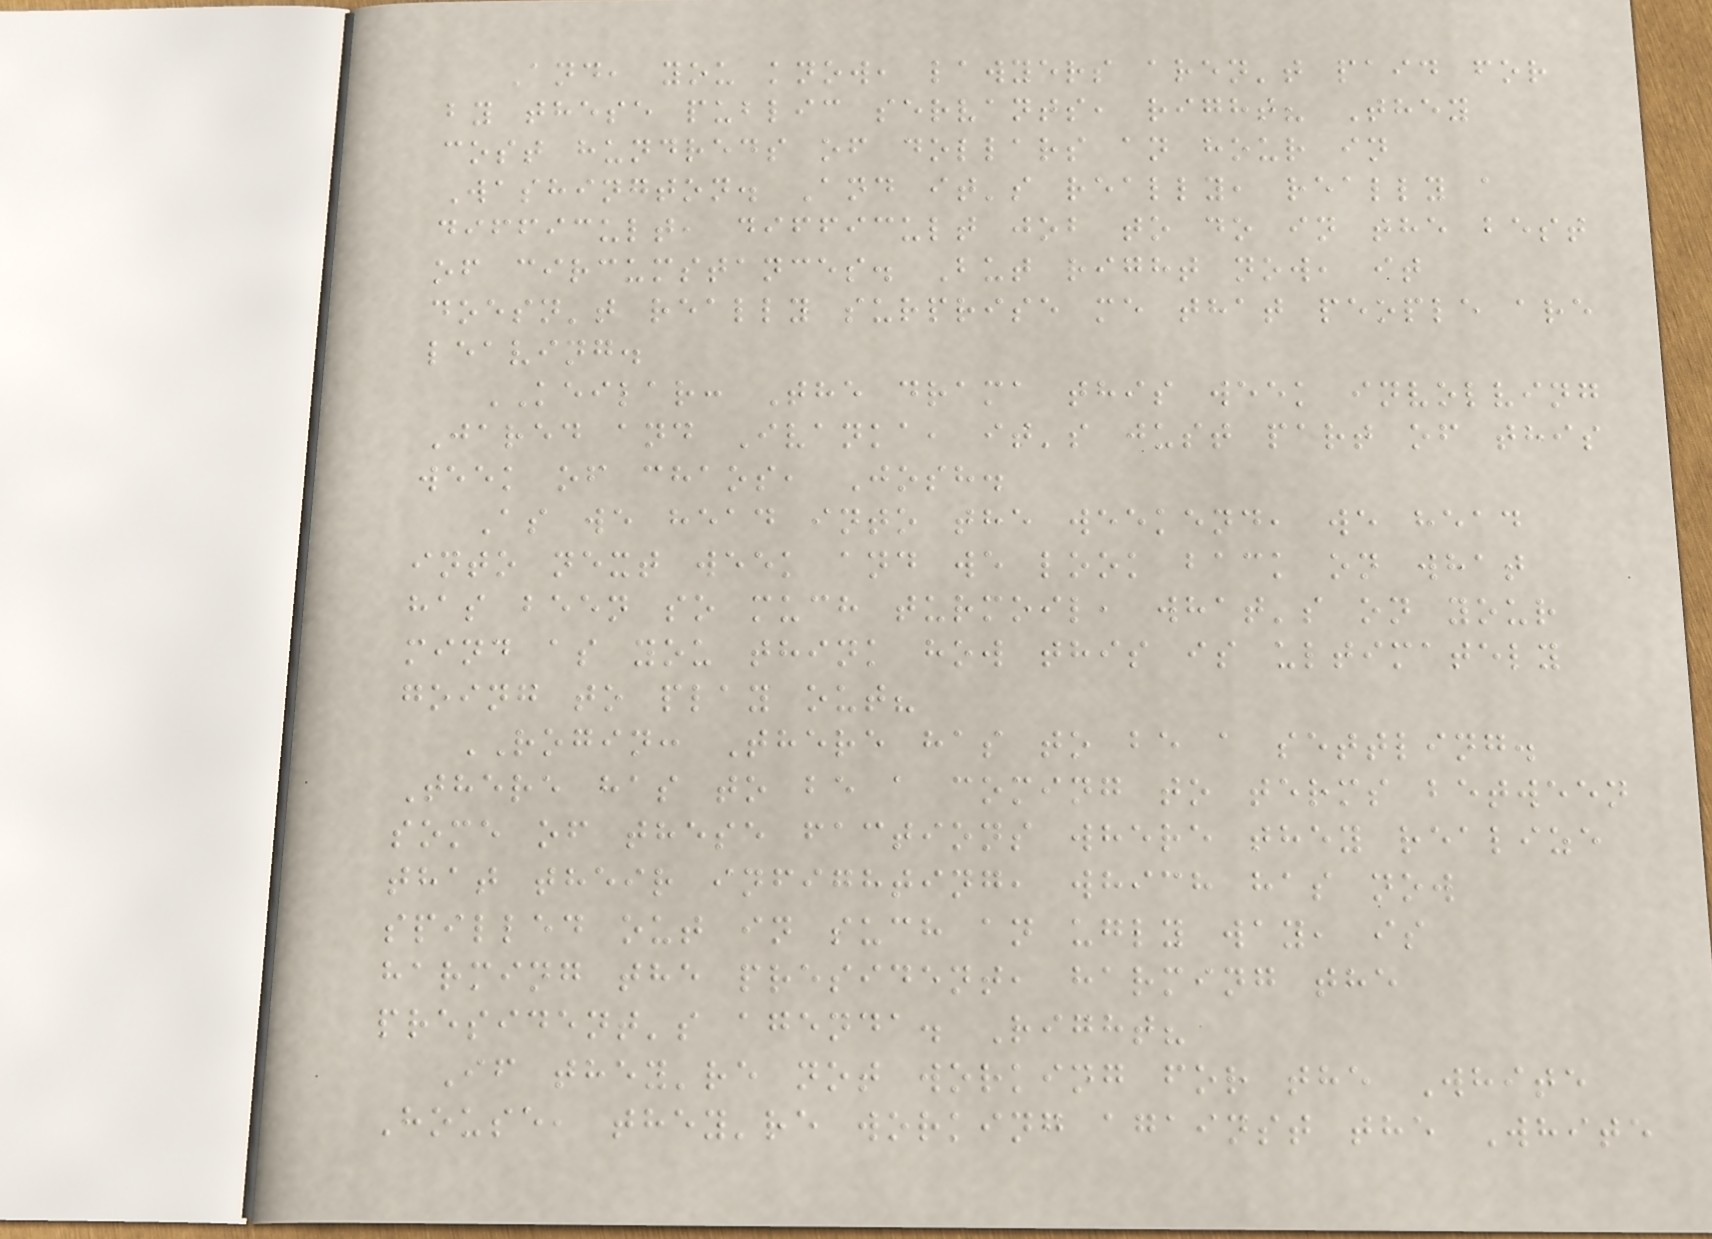And, you know, lawyers aren't paid for
by these public servants, right? They
cost hundreds of dollars an hour in
Washington. And it's really, really a
difficult, difficult job to do in the best
of circumstances. But right now, it
doesn't really surprise me that people are
leaving.
KEILAR: The drama this week involving
Jared and Ivanka, it's just part of this
week of chaos, Josh.
As we head into the weekend, we head
into next week and we look back on what
has been so much turmoil, what's on your
mind as you think how this is ultimately
going to play out?
ROGIN: There has to be a settling.
There has to be a coming to terms between
some of these factions where they realize
that their infighting, which has now
spilled out in such an ugly way, is
harming the president, harming the
president's agenda. Right?
If they're not working for the White
House, they're working against the White
